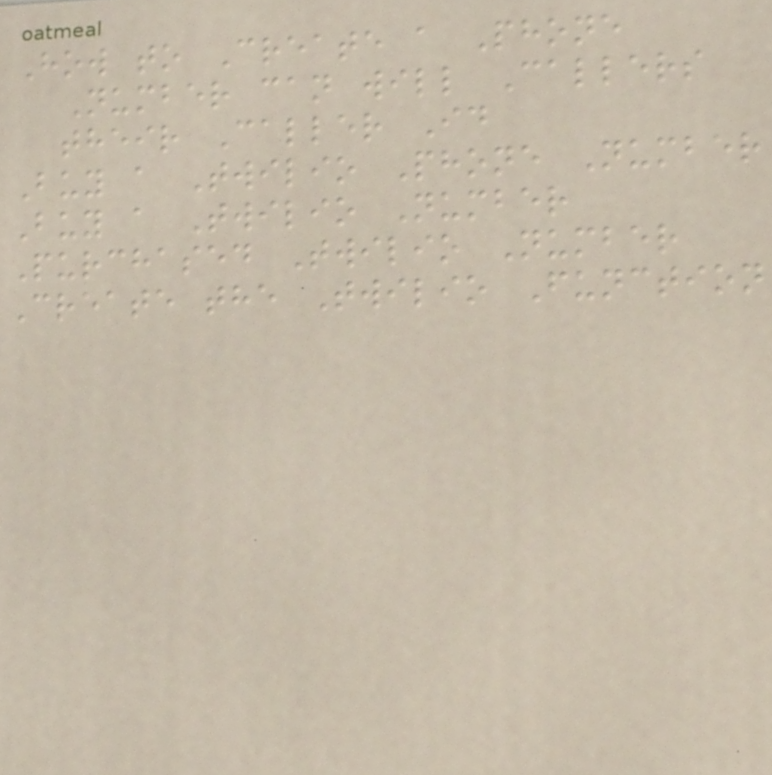How to Create a Phone
Number can will Callers
their Caller Id
Buy a Twilio Phone Number
Buy a Twilio Number
Purchased Twilio Number
Create the Twilio Function
